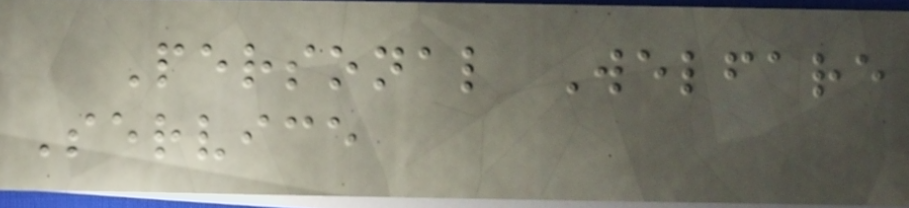Personal Welfare
Service
